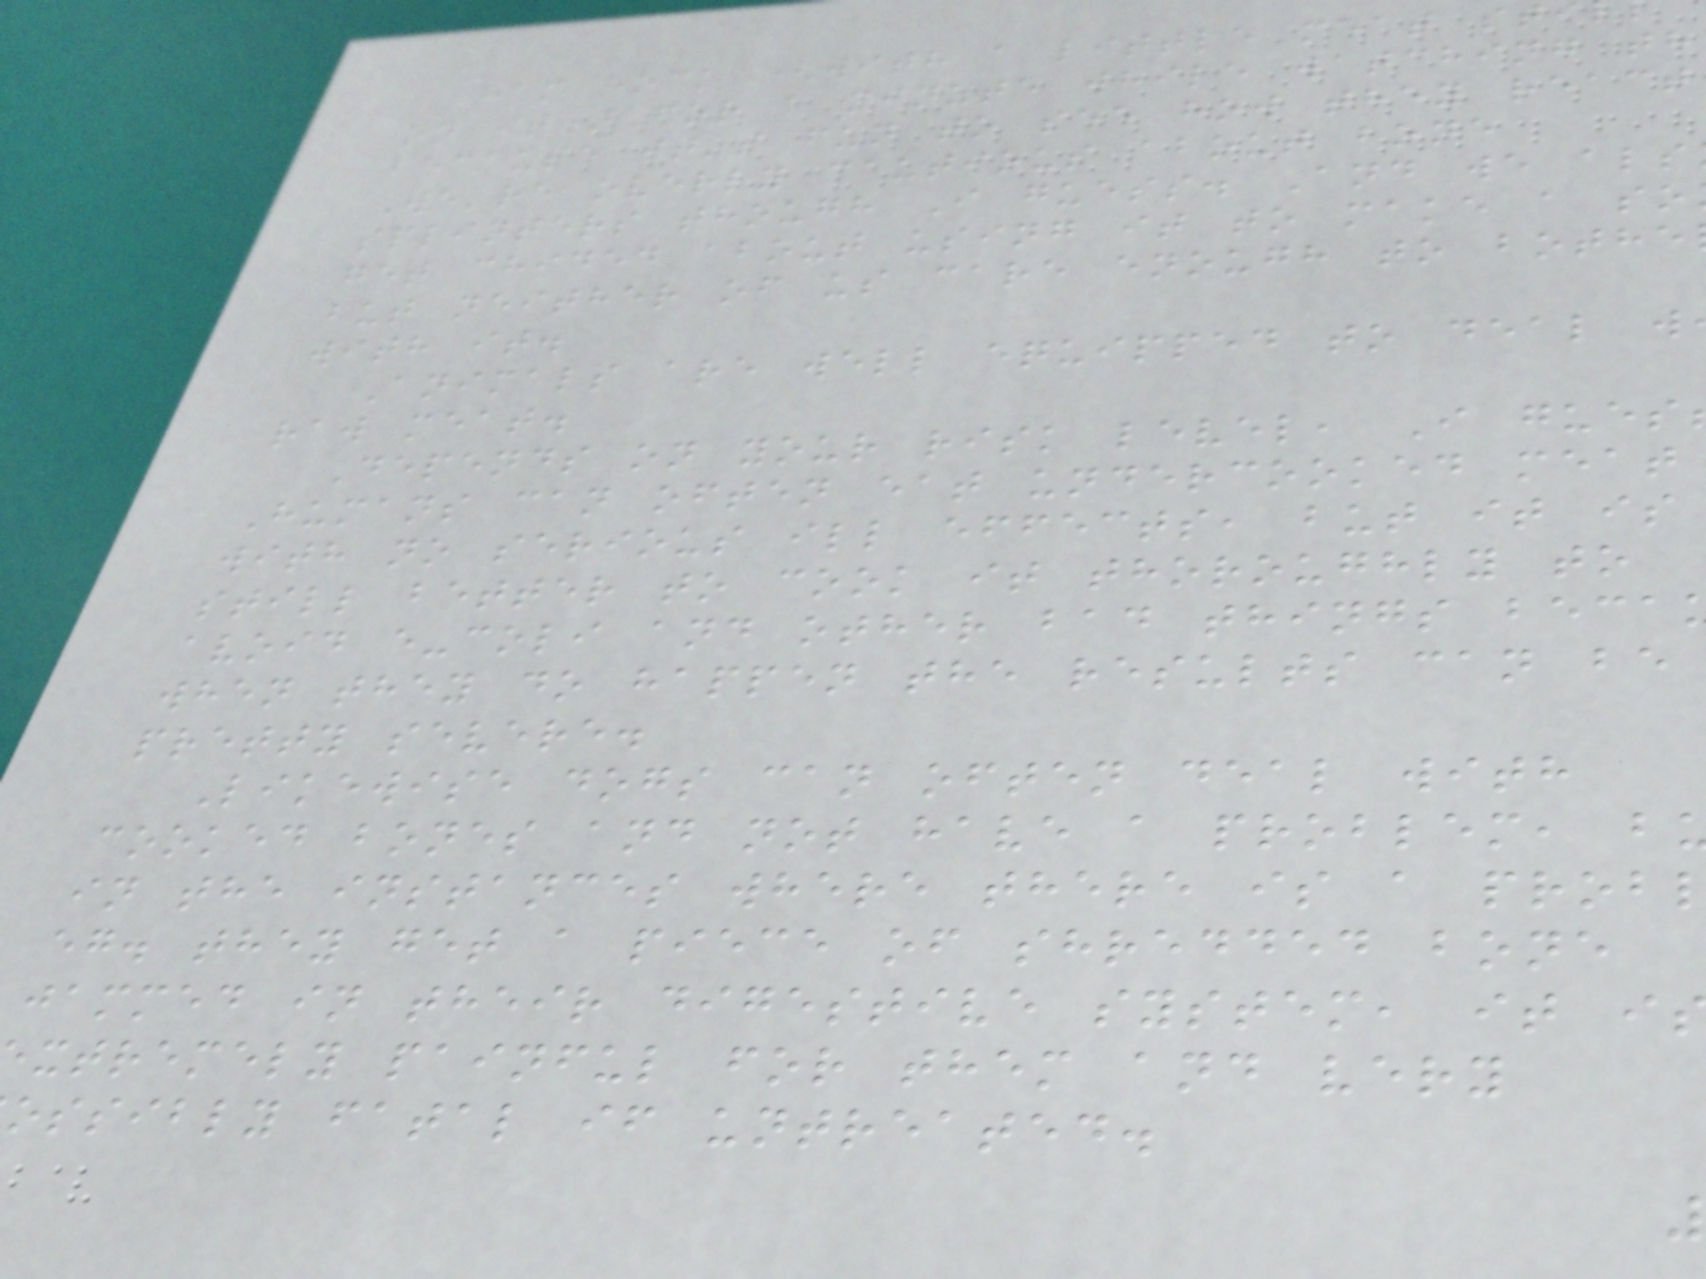ham hock (with a little meat st
on it) for a minute while watching th
because it's fun to see how they react
We're overly cautious about bone
splinters though I guess. And we als
get chided about using it to make a so
but neither of us care enough to bothe
with it.
Animals are well equipped to deal w
raw meat.
Depends on your risk level, I gues
Humans can often eat undercooked meat
with no serious ill effects, but it is
still better to cook it thoroughly to
avoid e-coli and other bad things beca
when they do happen the results can be
pretty severe.
Likewise dogs can often deal with
cooked bones and not have a problem, b
in the instances where there is a prob
eg. they get a piece of shredded bone
jammed in their digestive system, it i
xtremely painful for them and very
ossibly fatal if untreated.
